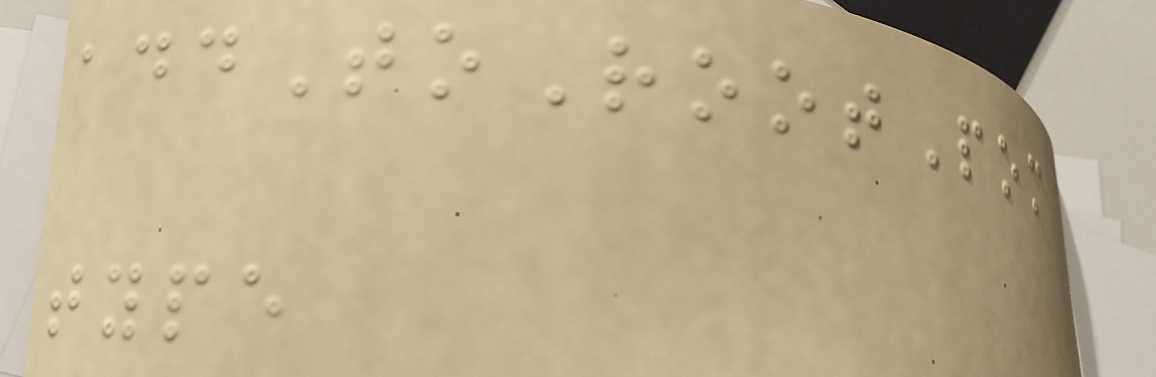addToRootPom
type
